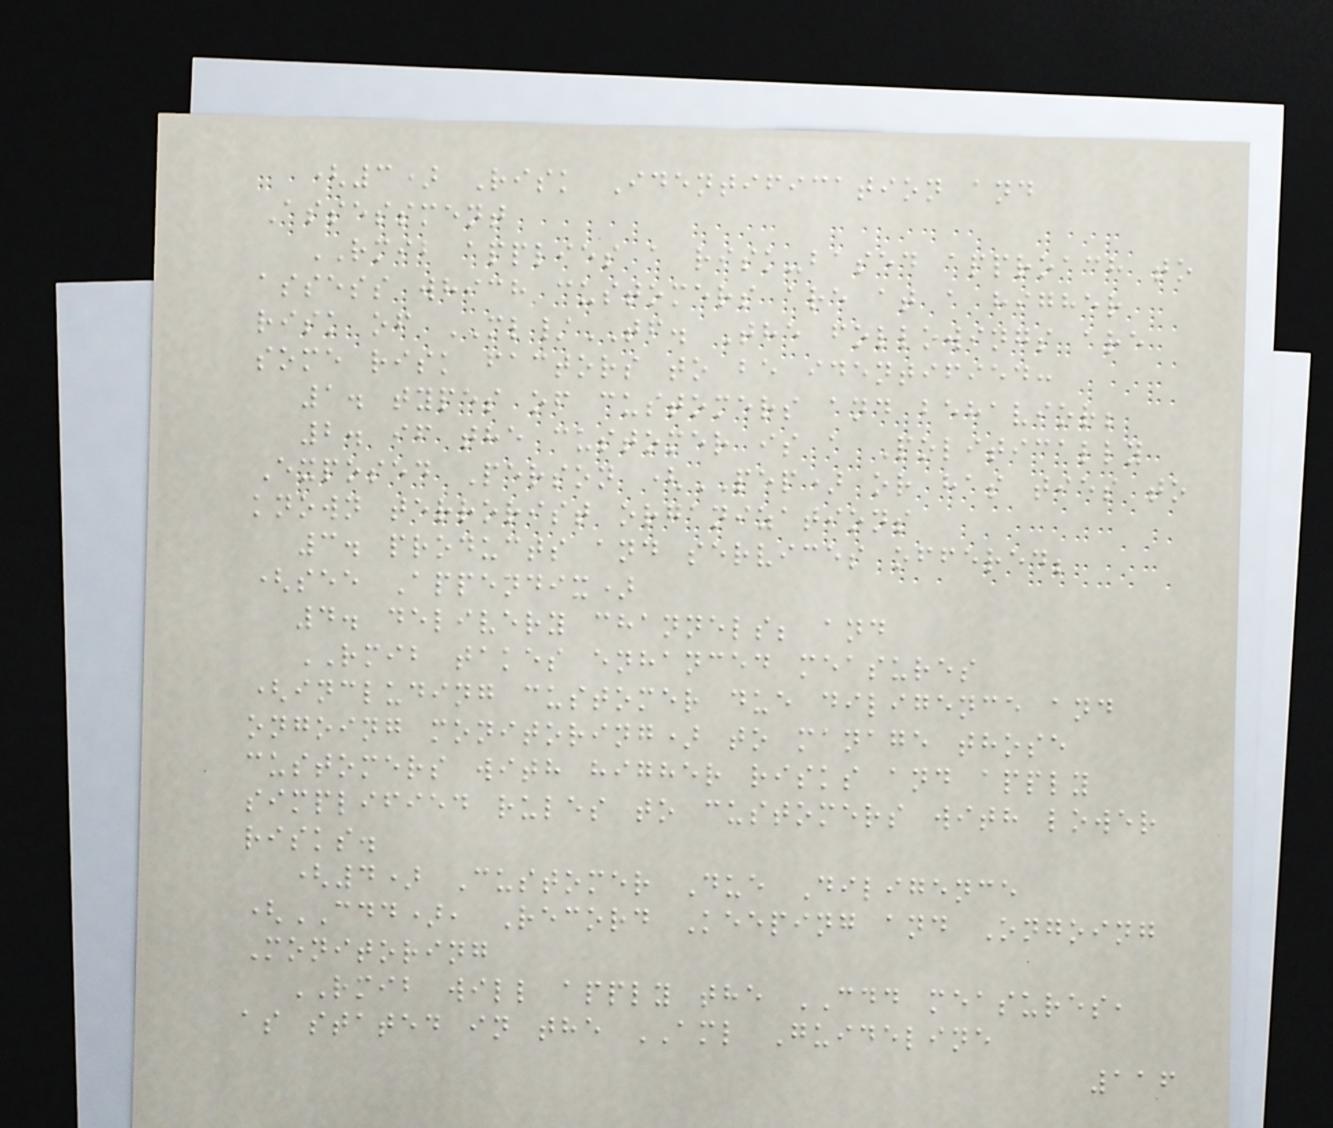(3) Risk Identification and
Assessment
RMIB applies a risk-based approach to
assess which customers are at a higher
risk of ML/TF. The followings are
some risk factors to be identified:
1. types of customers and behavior;
2. if the customer is a Politically
Exposed Person (PEP) or has ties to
known terrorist organizations
3. products and services offered;
(see Appendix)
4. delivery channels; and
RMIB takes enhanced measures
(including customer due diligence and
ongoing monitoring) to manage those
customers with higher risks and apply
simplified rules to customers with lower
risks.
(4) Customer Due Diligence
(CDD), Record Keeping and Ongoing
Monitoring
RMIB will apply the CDD measures,
as stated in the AML Guideline
116
